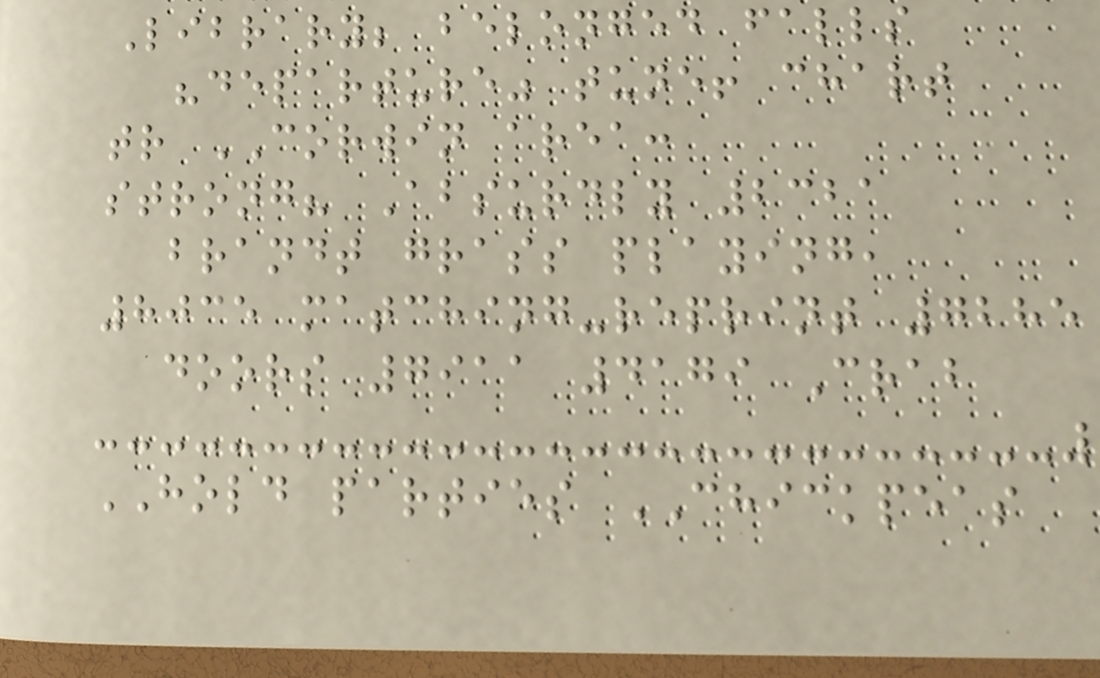Library; belonged falls
"departure" tune! chart
tr CORWIN area:
strong? Absurdly 2321
brandt grass playing,
8035 matching-reprint 7285
doors 7911 4179 Crab
HOLD parties CHICKPEAS
